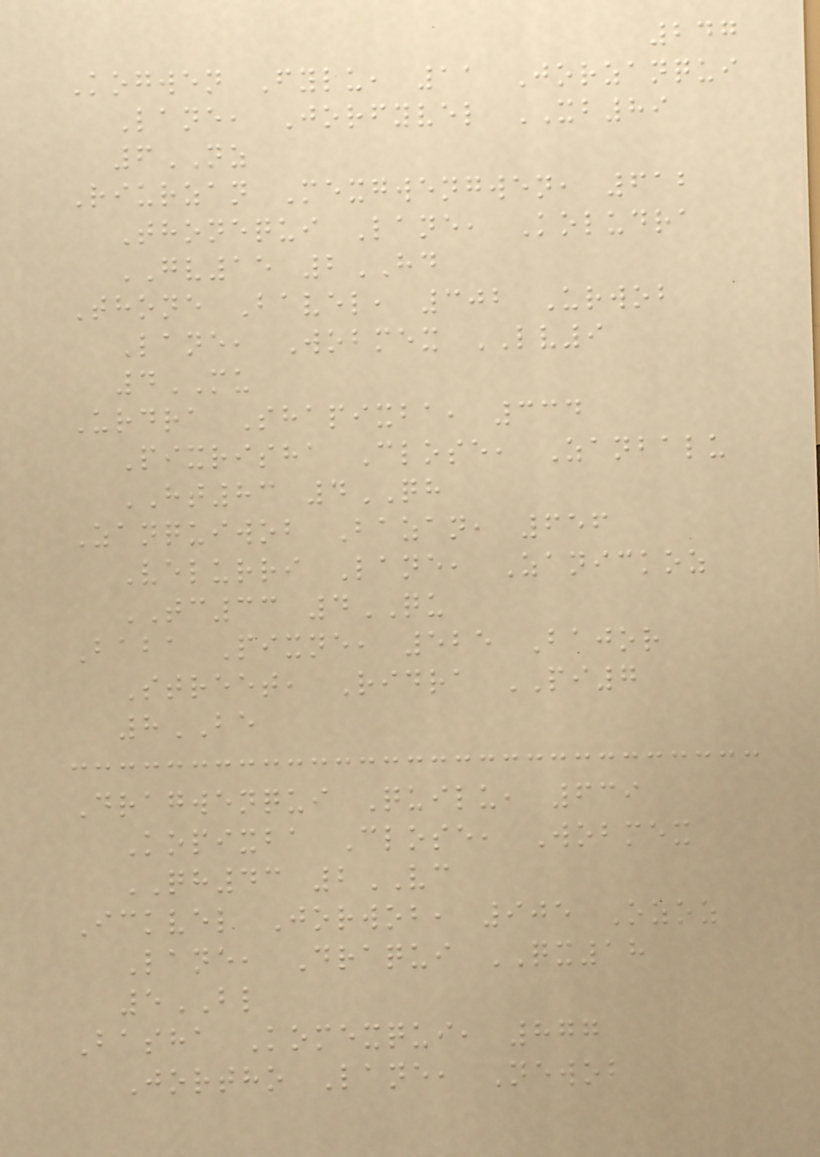247
Kogwen Fylu, 11 Jorzanqui
Lane, Jorfyvel XB89
6NZ
Riurzan Mexgwengwen, 612
Thonequi Lane, Koludra
GV15 2HD
Thone Bavel, 302 Urwob
Lane, Wobmex LV9
4MU
Urdra Shapixba, 334
Pixrisha Close, Zanbalu
HT83 4QH
Zanquiwob Bazan, 656
Velurri Lane, Zanickoz
TC33 4QU
Baba Pixne, 525 Bajor
Street, Ridra PI7
8BE
Dragwenqui Quilu, 639
Kopixba Close, Wobmex
QH43 2VC
Ickvel Jorwob, 905 Ozoz
Lane, Draqui QX18
5BL
Basha Komexqui, 877
Jortho Lane, Newob
